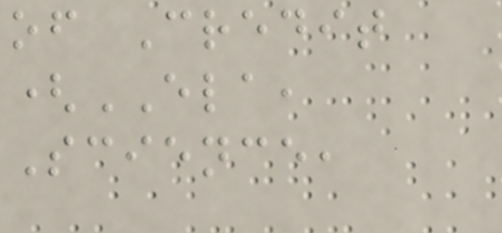of Credit
(ELA,
Science,
